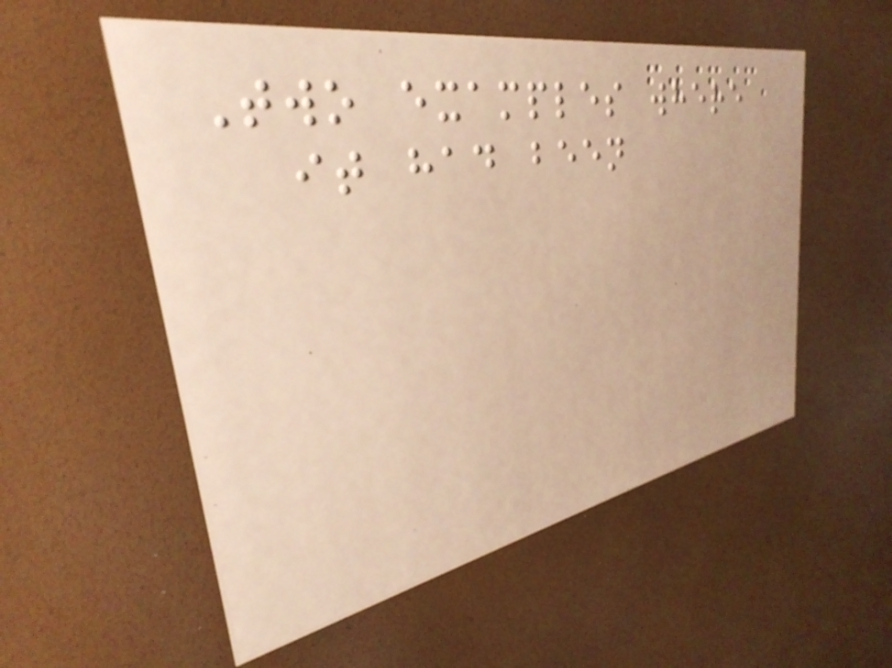Two examples where
it had been
